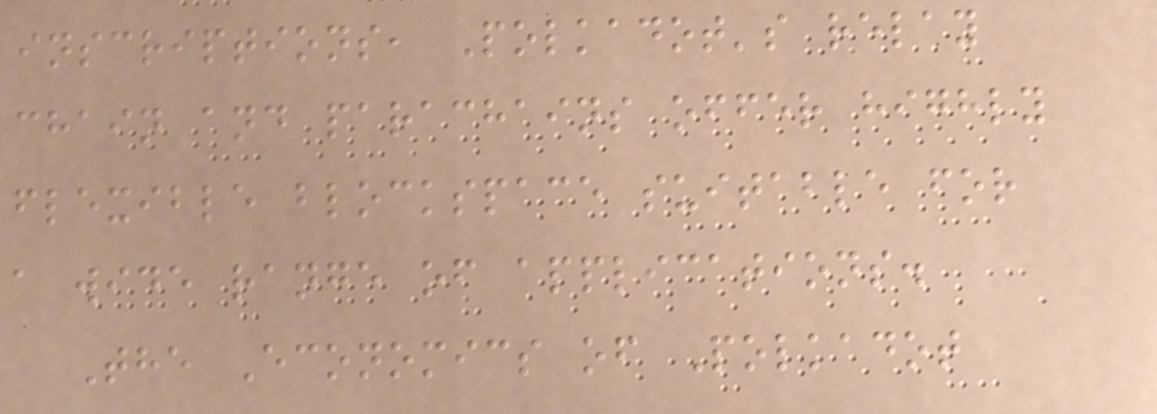inscriptions, Polkadot's relay
chain and parachains offer highly
flexible blockspace suitable for
a wide range of applications.
The Economics of Polkadot
